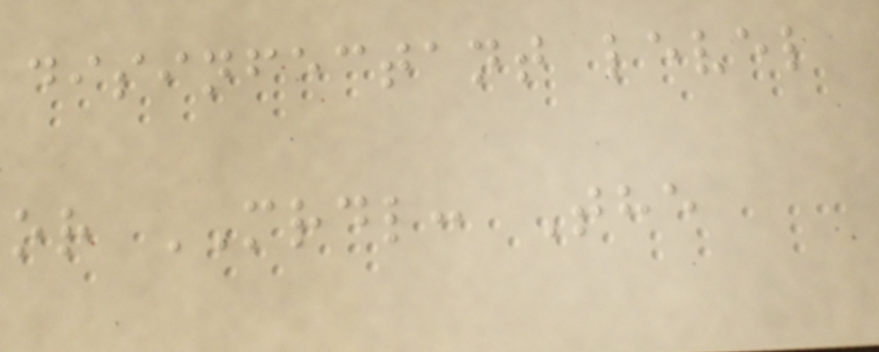disinfectant level
or MRDL: The
